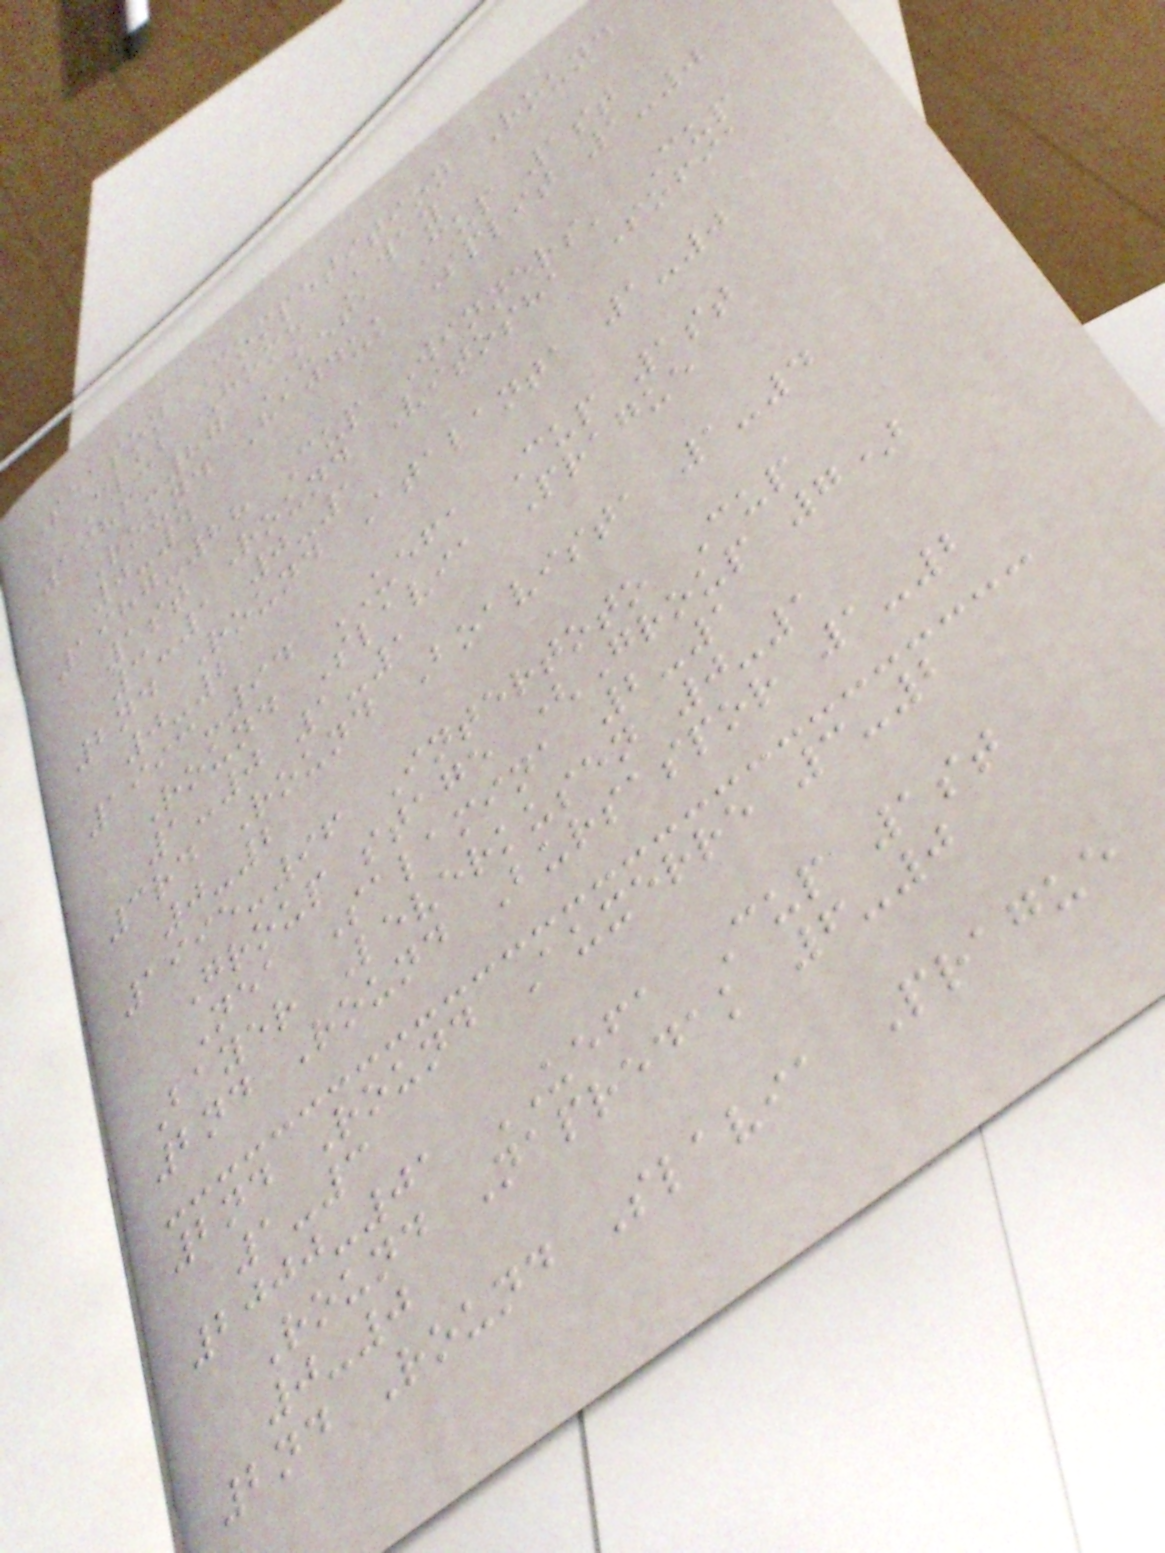Season Competition Round
Club Home Away
1986-87 UEFA Cup 1st
Round Hajduk Split 1-0
0-4
1987-88 Cup Winners' Cup
1st Round Vitosha Sofia
3-1 0-1
2nd Round Atalanta 1-0
0-2
1993-94 UEFA Cup 1st
Round Slavia Prague
1-0 1-1
3rd Round Boavista 1-4
0-2
1995-96 Intertoto Cup
Group stage (Group 7)
Nea Salamina 2-1
Bayer Leverkusen 0-1
2nd Round Bursaspor 1-2
2nd Round Auxerre 3-2
1-3
2000-01 UEFA Cup 1st
Round Napredak 6-0
0-0
2nd Round Slavia Prague
